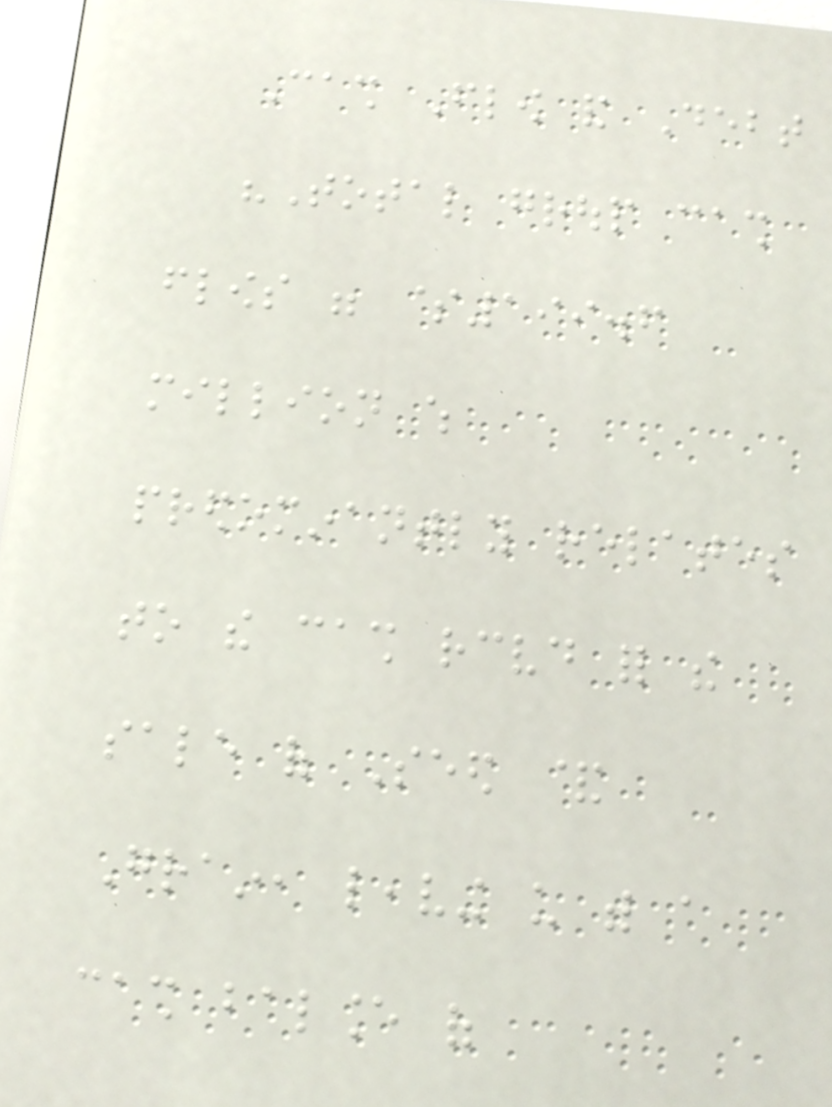Cash Flow and Debt
"Total group cash
flows were $199.6
million which
predominantly relates
to the cash received for the
sale of Seed &
Grain, leaving us with a
cash balance of
